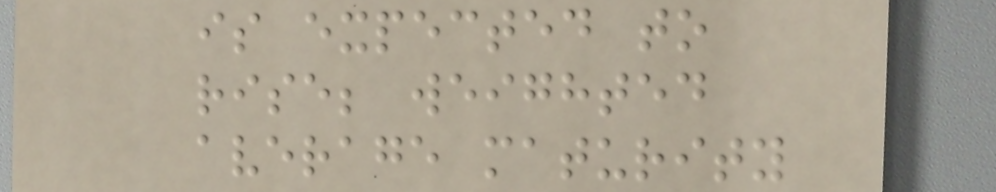is expected to
rise; weighted
average maturity
